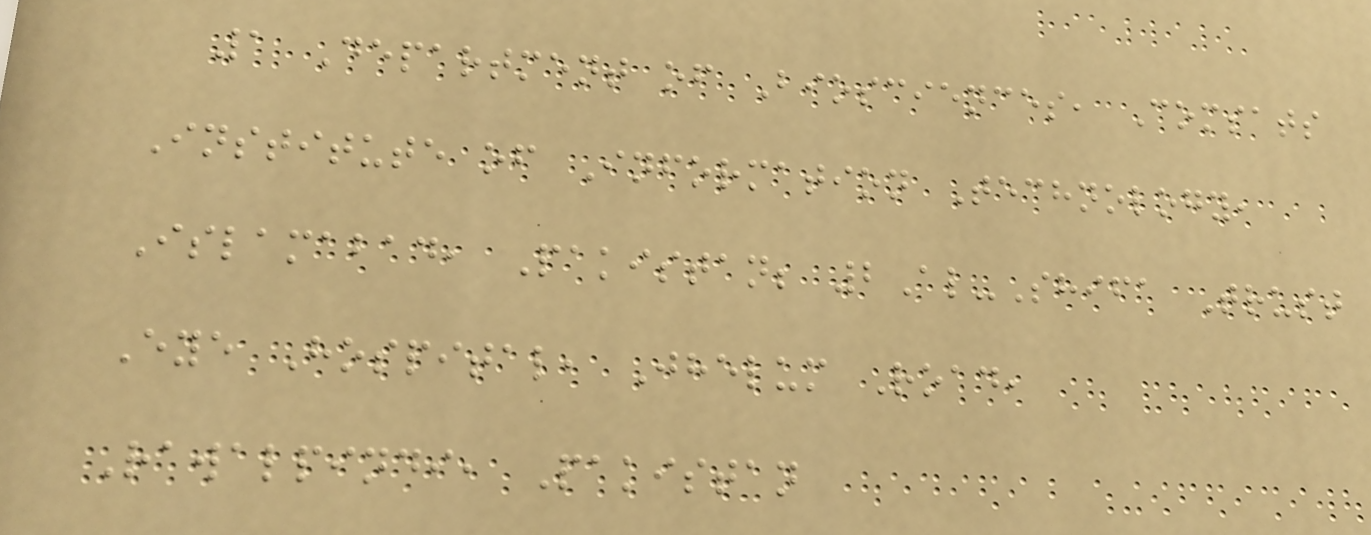1 Department of Biosciences, Comsats
Institute of Information Technology,
Islamabad, Pakistan; 2Al-Shifa Trust
Eye Hospital, Jhelum Road,
Rawalpindi, Pakistan
